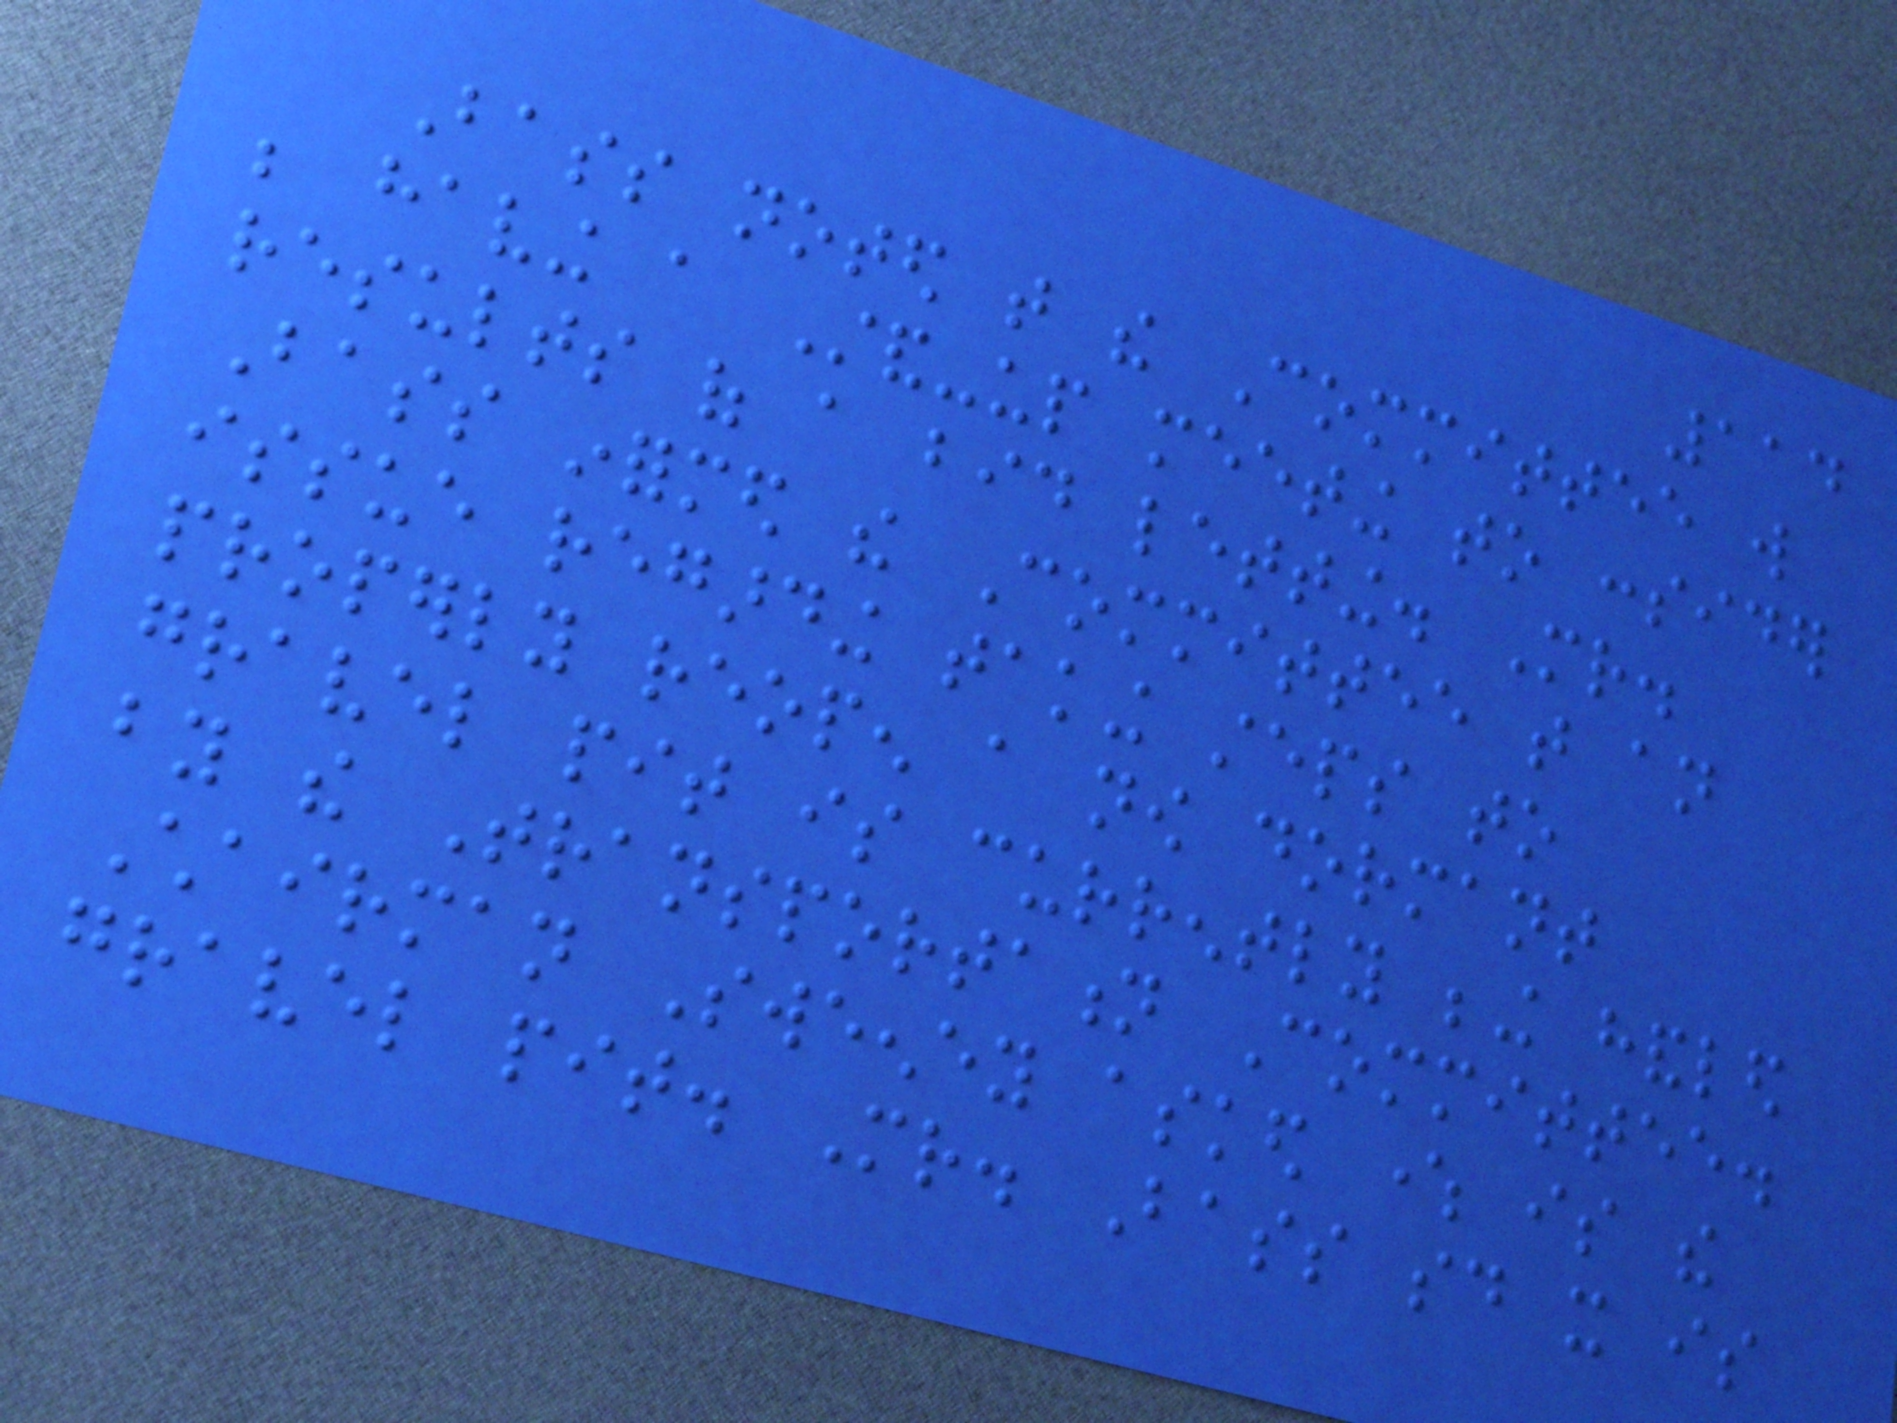114
Bass noted that the Committee will
be having a Stand-up meeting to consider
results of a bid letting. Mr.
Bass informed the Committee that an
issue regarding taking steps to
properly reopen a now dormant
gravel pit is currently being handled
by the Transportation Committee.
Chairman Sweeney asked where is the
gravel pit. Mr. Bass said it is
